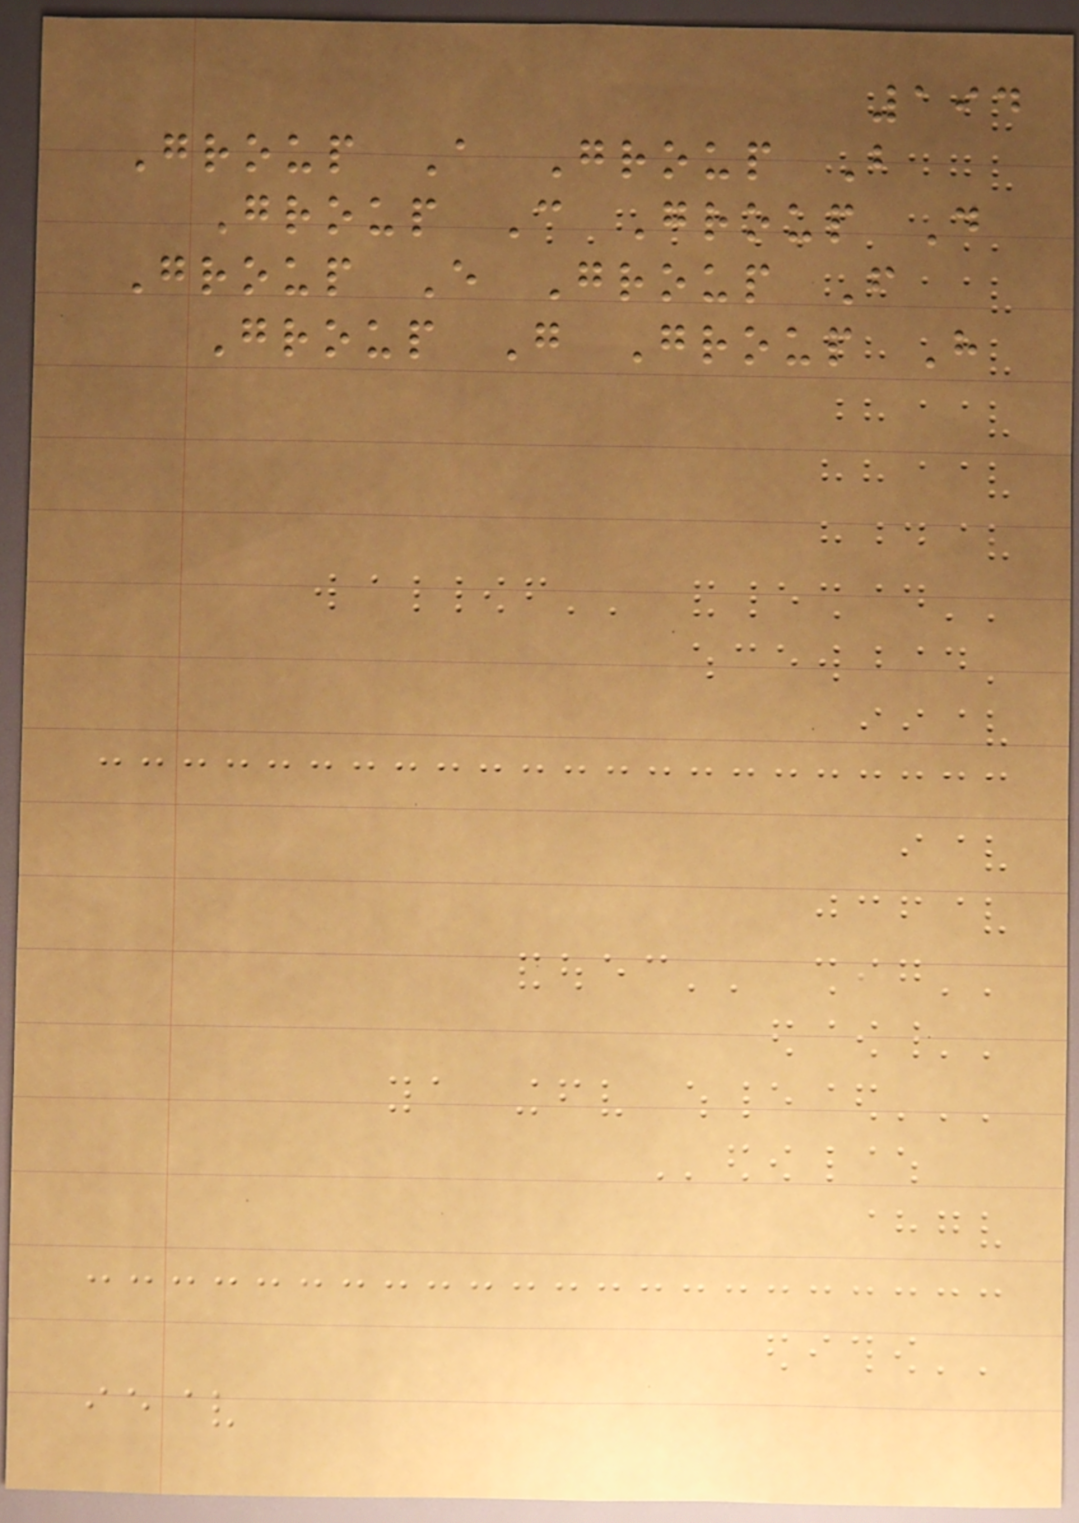194
Group A Group B
Group C Group D
Group E Group F
Group G Group H
